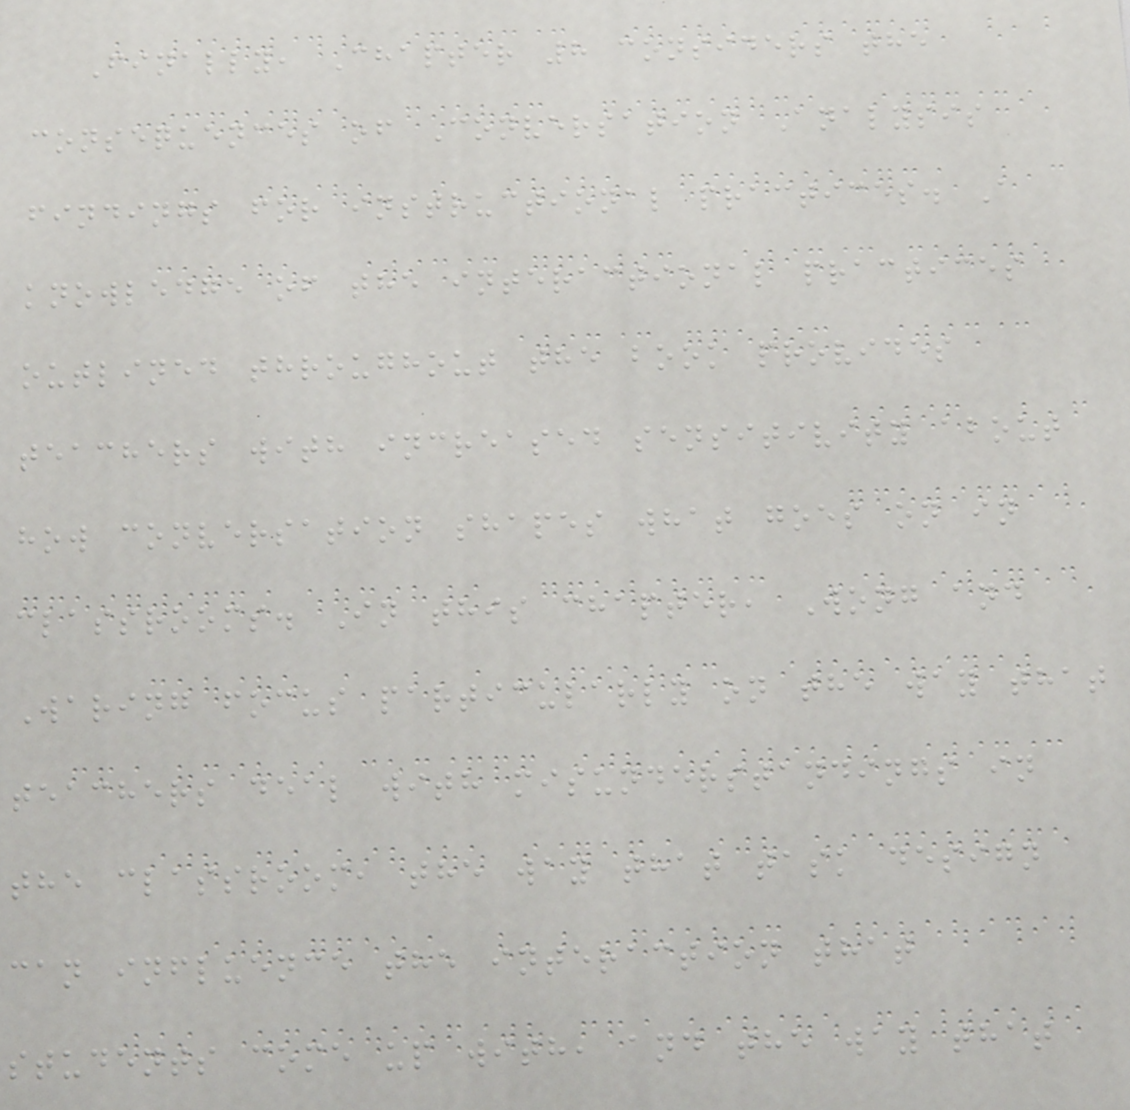Finally, Chapter 8 considers the
consequences of Conversation Analysis
findings for instructional practices. A
knowledge of the interactional practices
outlined throughout the book provides
teachers with increased sensitivity about
how conversation shapes what goes on in
classrooms. In this chapter, Wong and
Waring focus particularly on the way that
teachers deal with misunderstandings in
the classroom, the way that task design
can influence the interaction that
students come up with, and the way that
